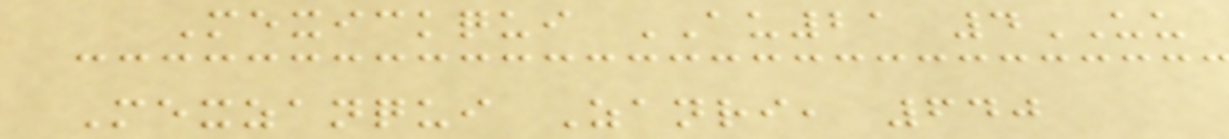Mexickqui AU21 4UU
Mexzanqui Zanri, 640
